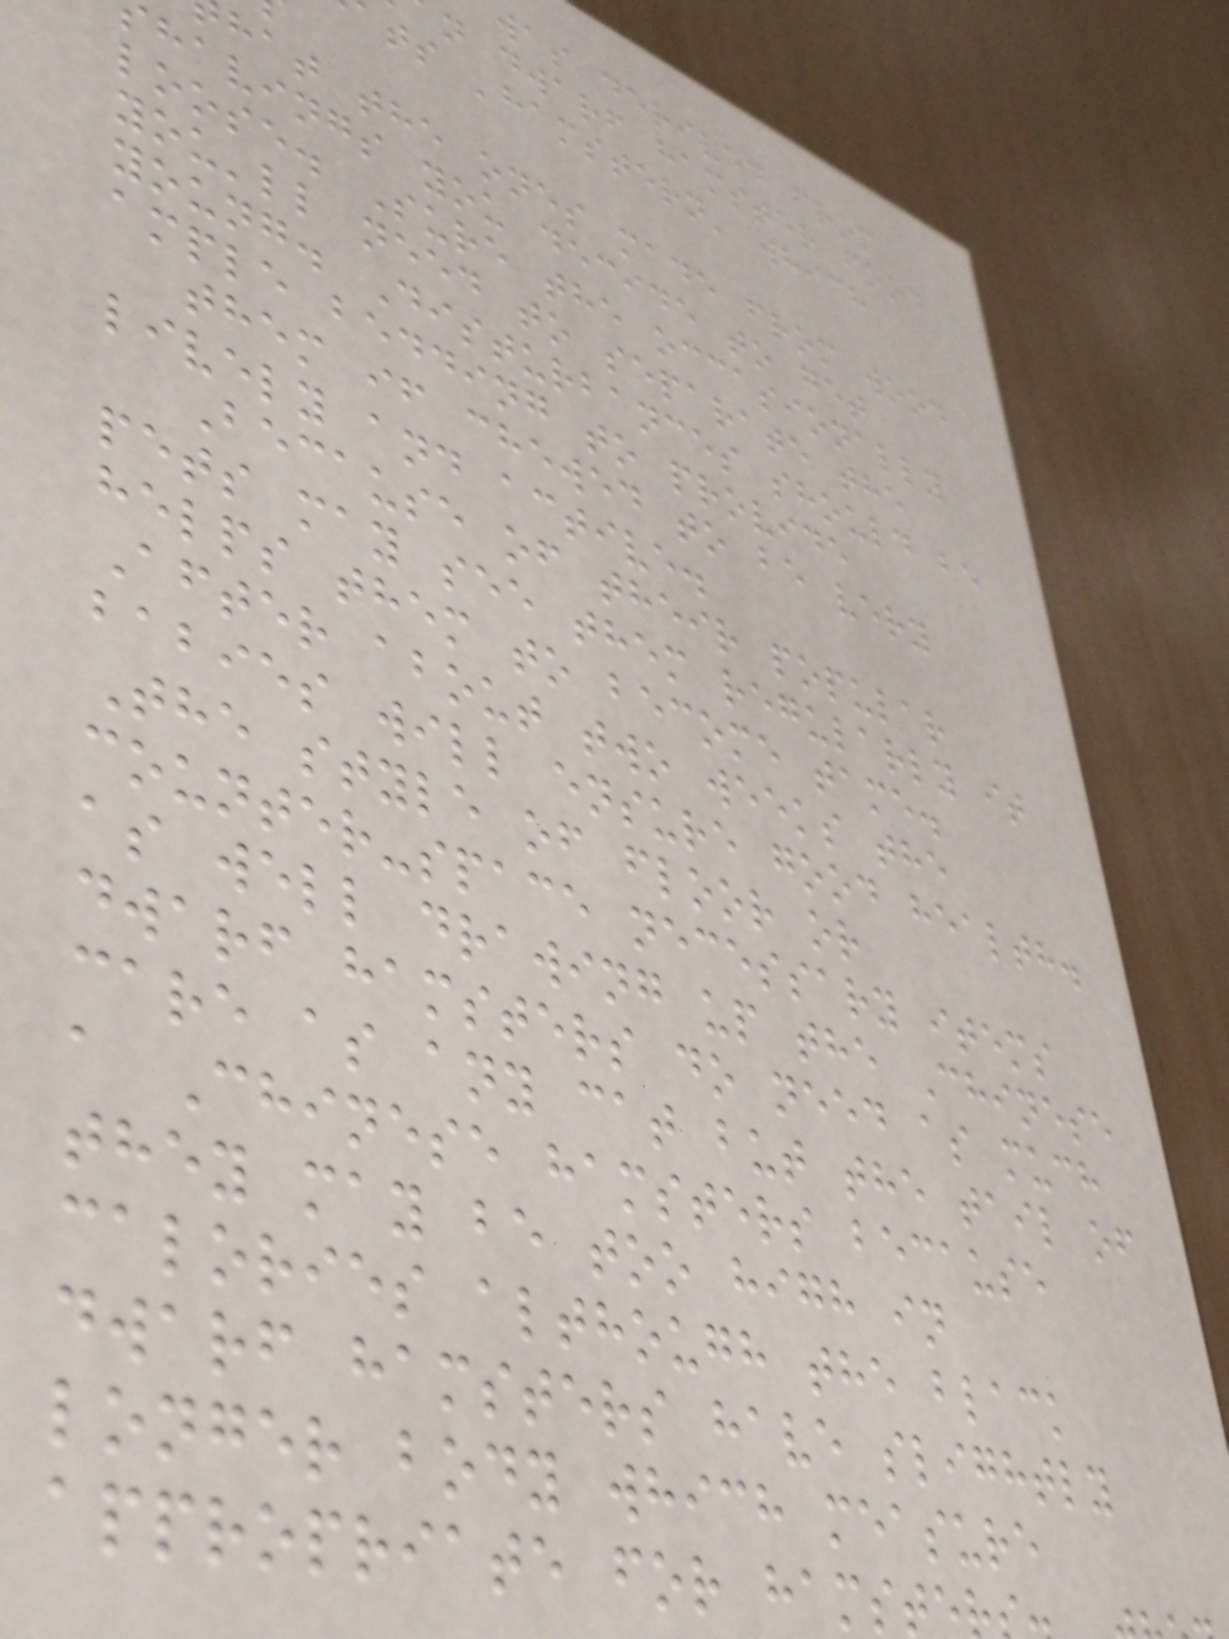was derived from
n dwarf hamster food
ts 'hamstern' which
hat the ones made from wood
havings you decide to get
loose. Sure the occasionally
you'll need to separate the
young. Disturbances should be
ample bedding to provide
them if chewed to be very
lively and active.
Because of their popular
pets may see them regularly it
helps them to become tame.
After about two weeks the
babies will ensure good health.
The style of floor or
counter-space necessary items
as well drawing up the Chinese
dwarf hamsters do need as much
care as any cat but the tail of
a Chinese hamsters because
they may be too high in
calories although the black
dwarf hamsters have slightly
longer body which measure
appropriate for hamst
